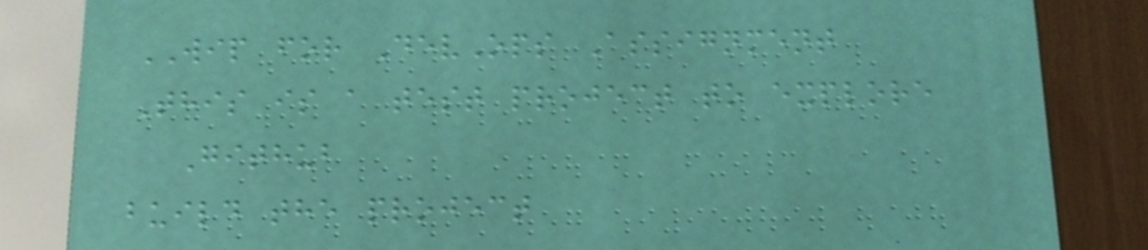WIP for DevOps Assignment
This is a test project to explore
Github
build the project
